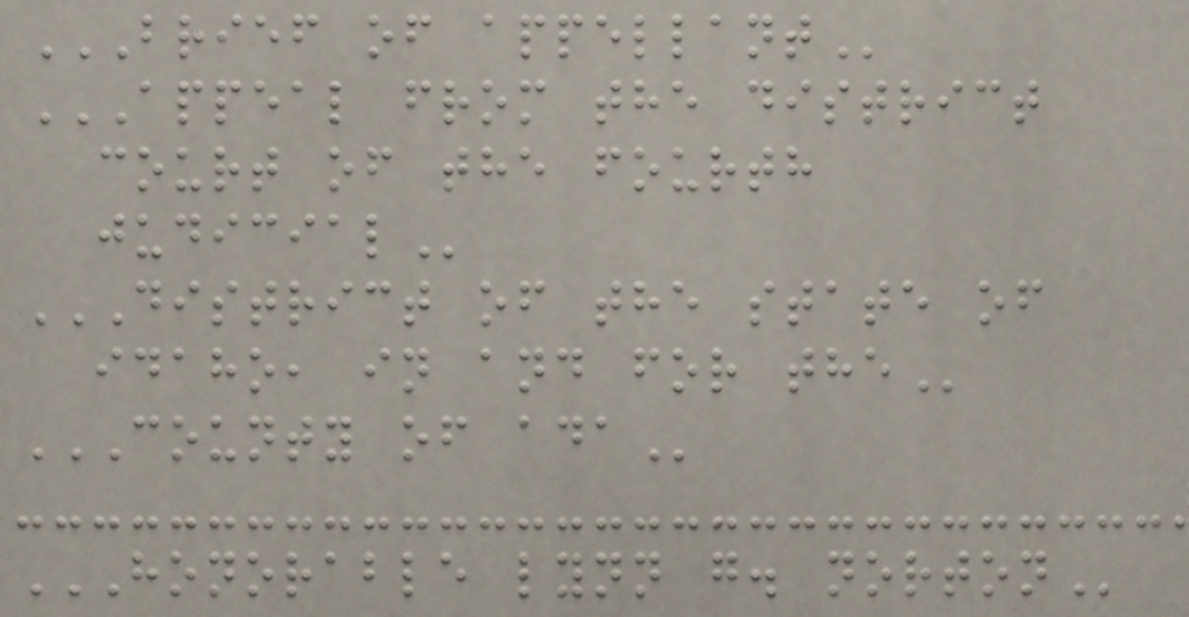BRIEF OF APPELLANT
APPEAL FROM THE DISTRICT
COURT OF THE FOURTH
JUDICIAL
DISTRICT OF THE STATE OF
IDAHO, IN AND FOR THE
COUNTY OF ADA
HONORABLE LYNN G. NORTON
